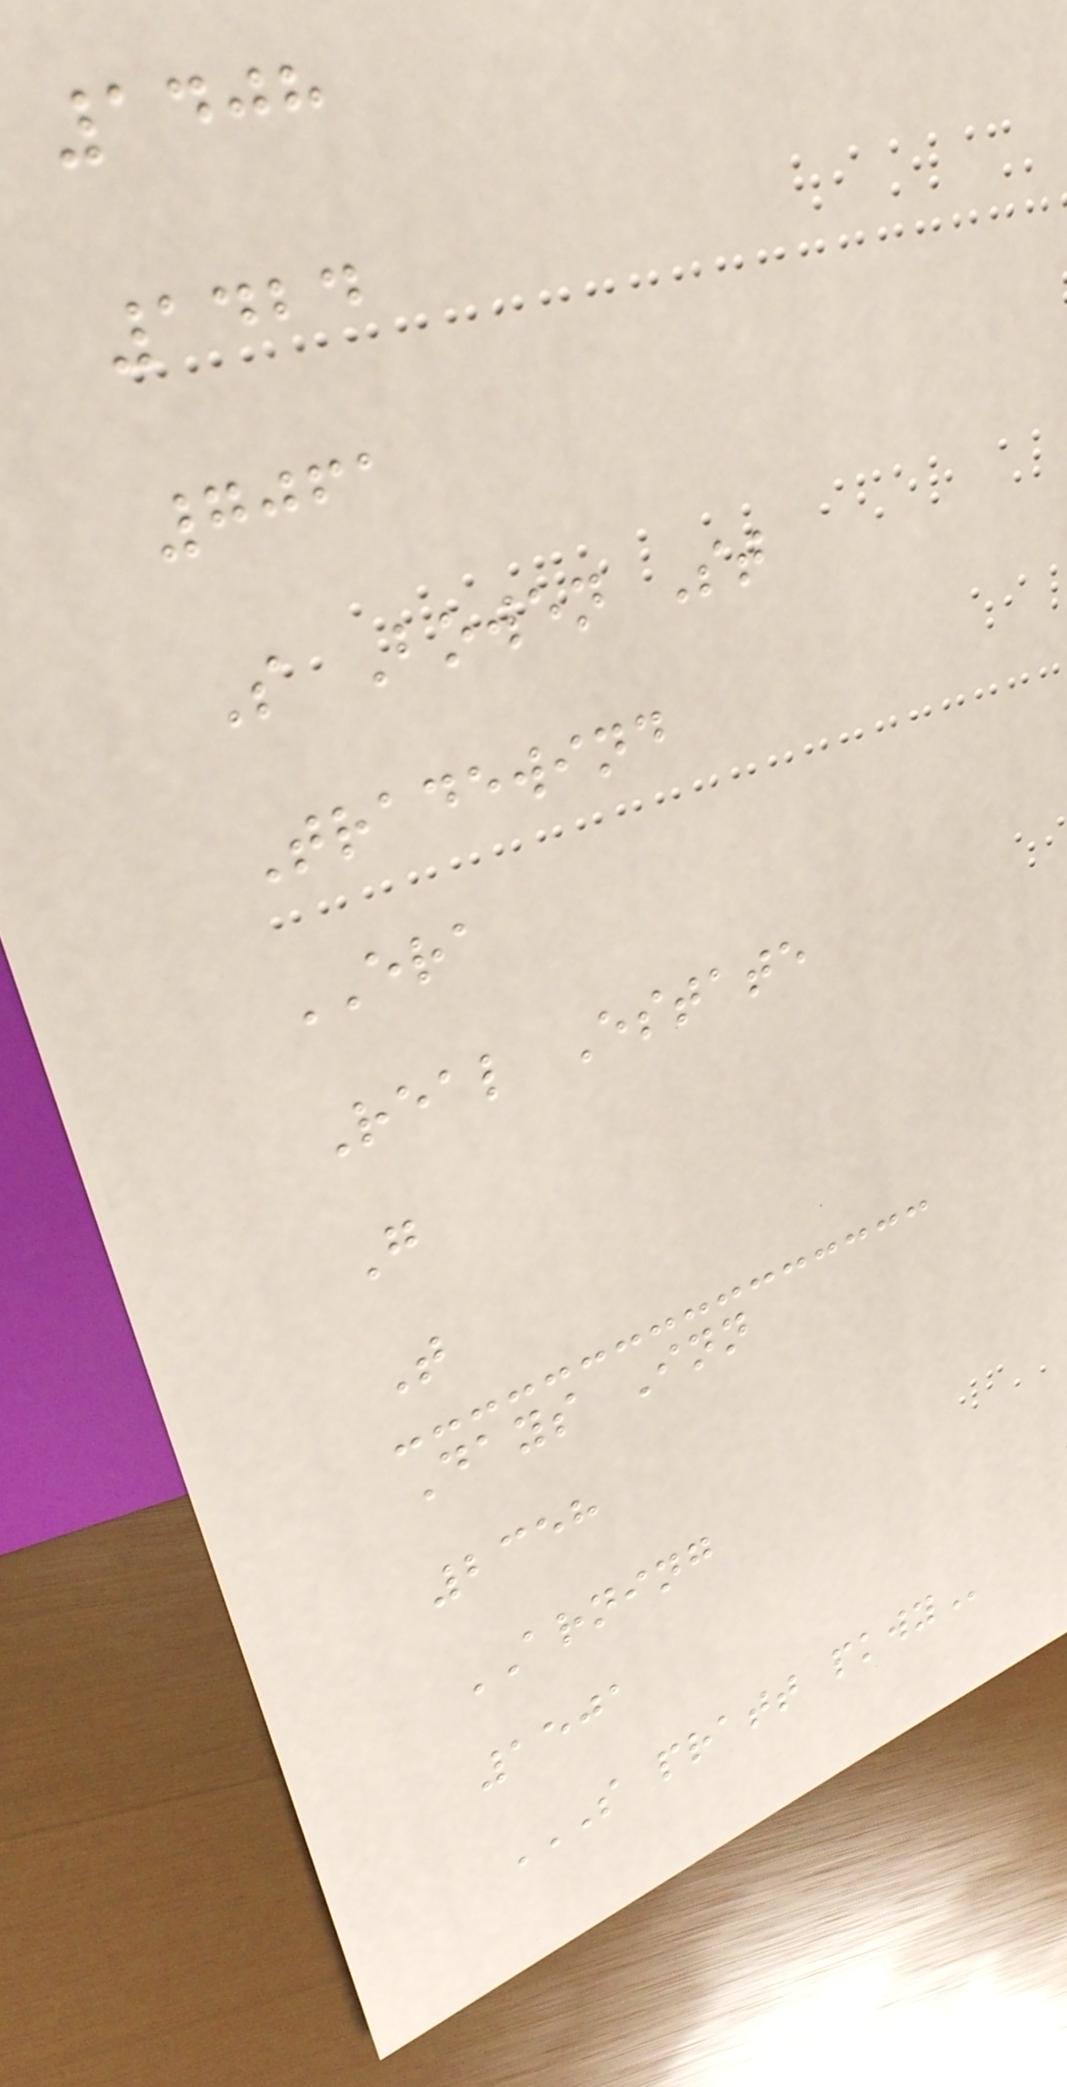1408
1424
7061
S Bowen St
Tradewind
ERA
Real Estate
G
T
Days Inn
2358
ARNING
1501
S PRATT PKWY
